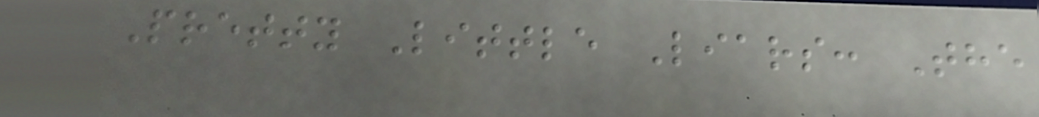Pretty Little Liars: The
